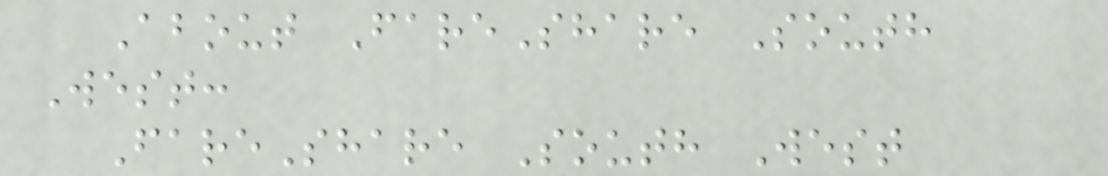About FareShare South
West:
FareShare South West
